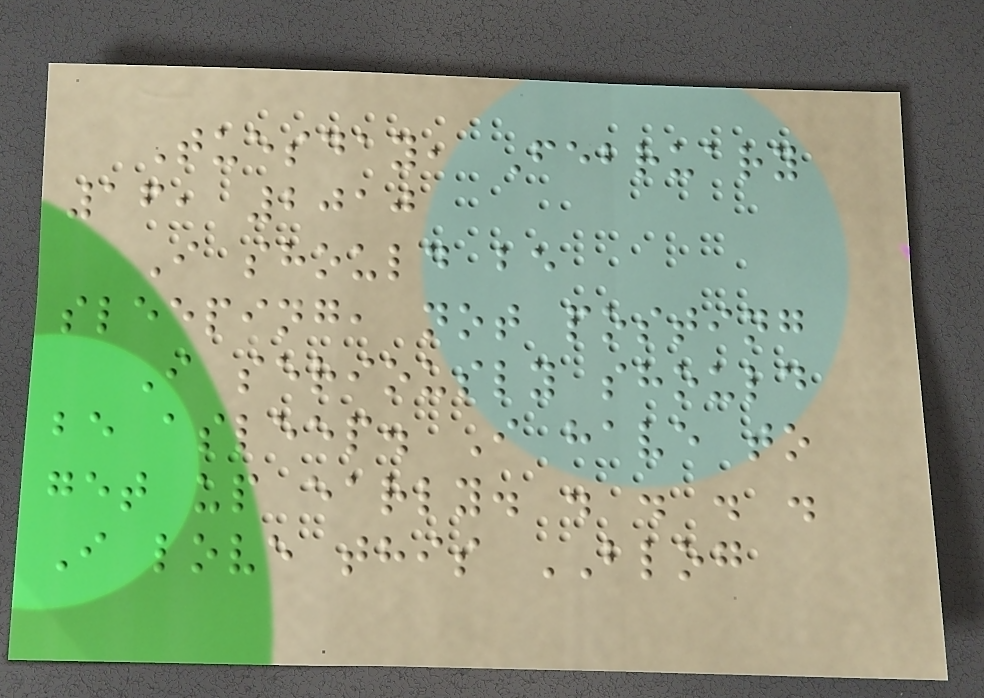Tuesday, February
16, 2010
I should be
sleeping, not posting
I seriously should
be asleep. I have to
get up early. . . . .
I love this BLOG
